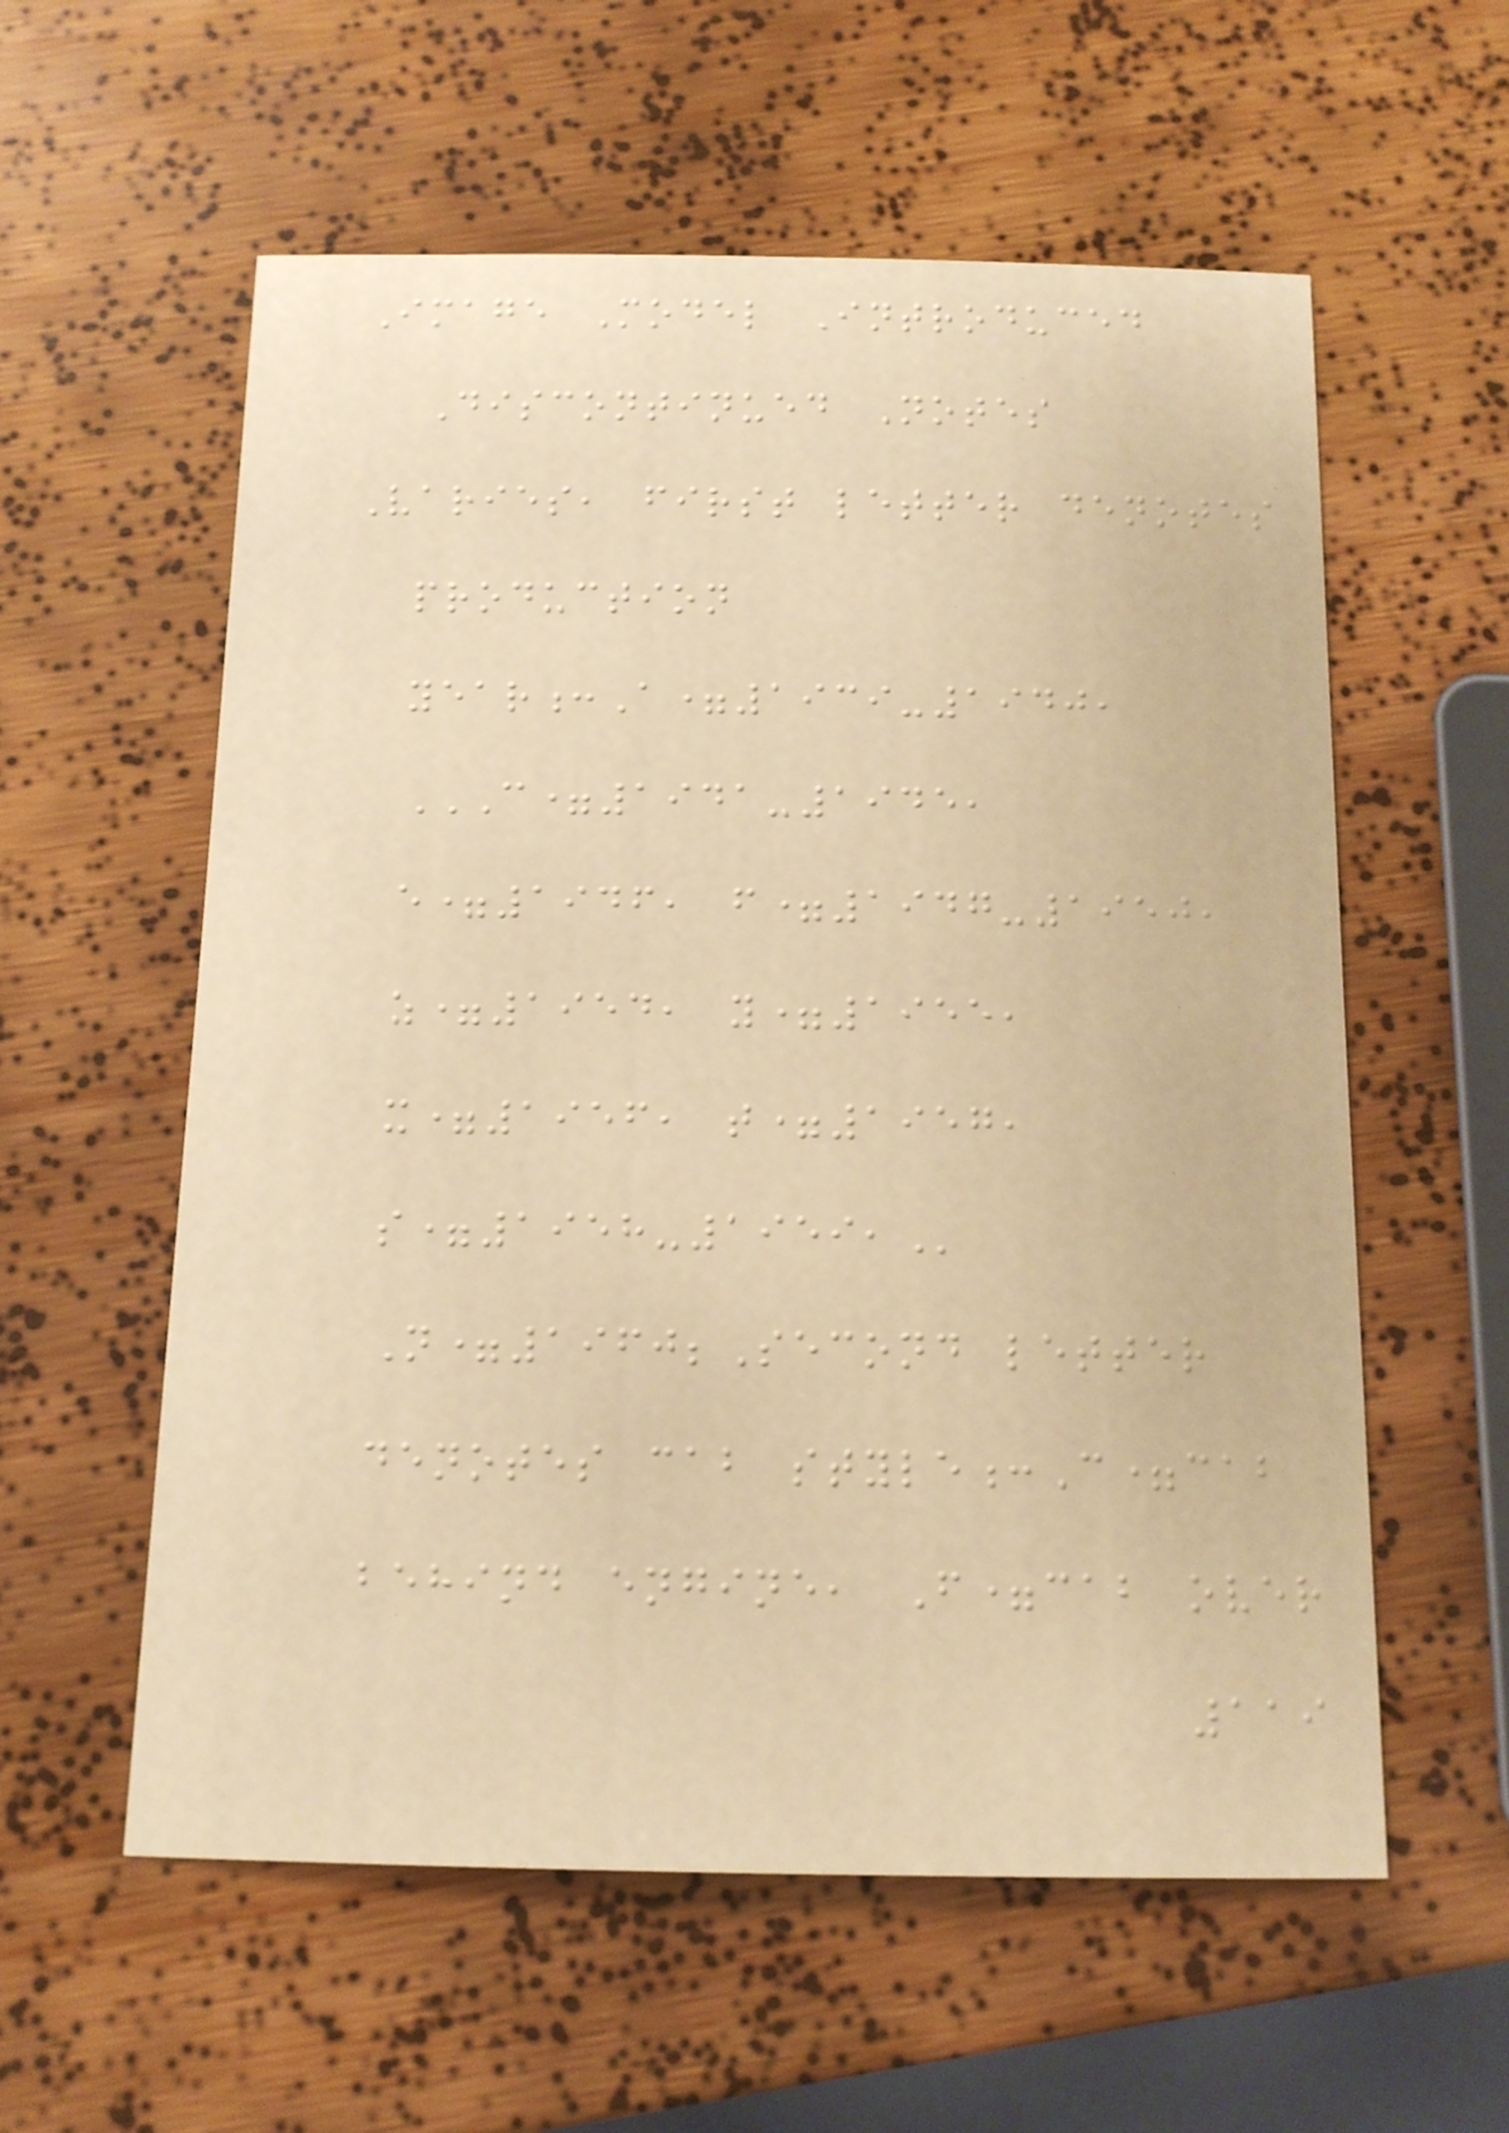Image Model Introduced
Discontinued Notes
Varies, first letter denotes
production
year:A=1939-1940,
C=1941-1945,
E=1946, F=1947-1950,
Z=1954, Y=1955,
X=1956, T=1957,
S=1958-1959,
N=1960;Second letter
denotes cab style:C=cab
behind engine, F=cab over
119
